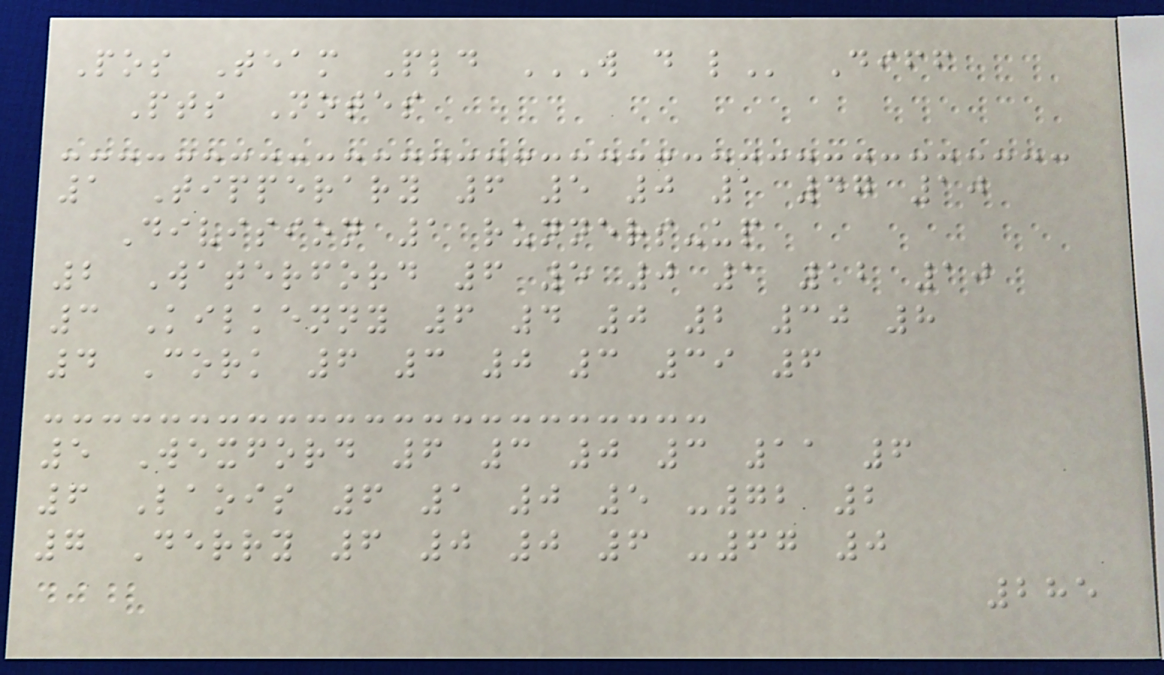Pos Team Pld W D L Diff
Pts Notes
1 Tipperary 6 5 0 1 47 10
Division 1 runners-up
2 Waterford 6 5 0 1 12 10
3 Kilkenny 6 4 0 2 30 8
4 Cork 6 3 0 3 39 6
5 Wexford 6 3 0 3 11 6
6 Laois 6 1 0 5 -72 2
7 Derry 6 0 0 6 -67 0
285
